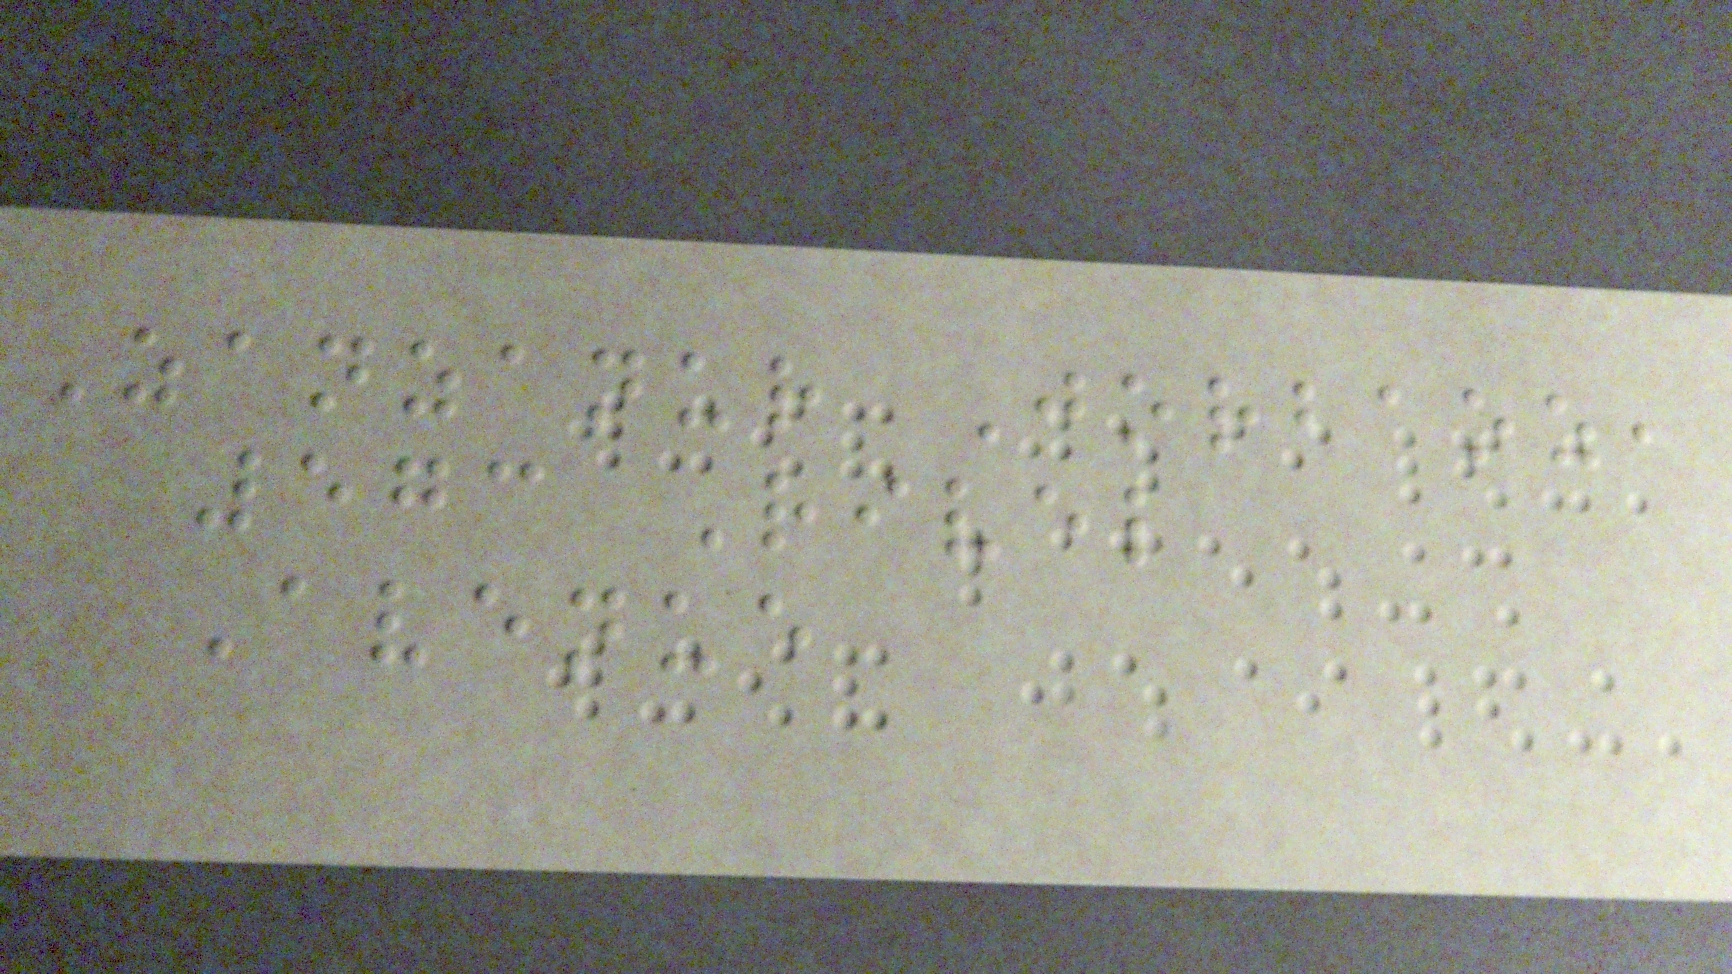Zanzanur Jorbaoz,
573 Rivel
Avenue
